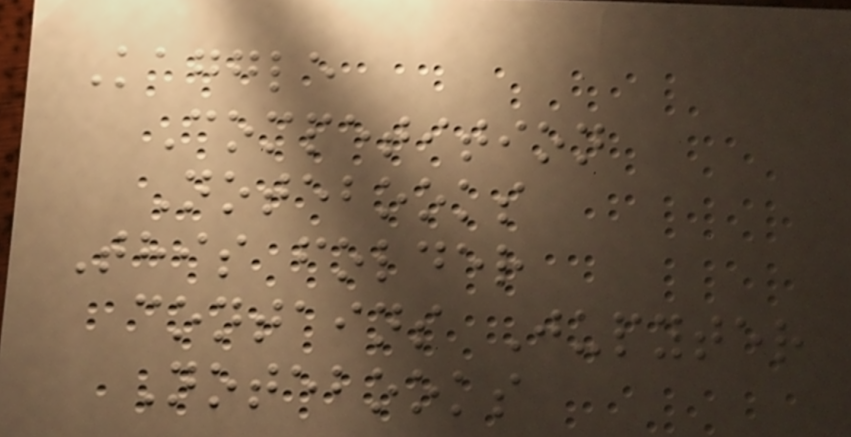Kaggle
Competition
Notebooks
This folder
contains Jupyter
Notebooks
